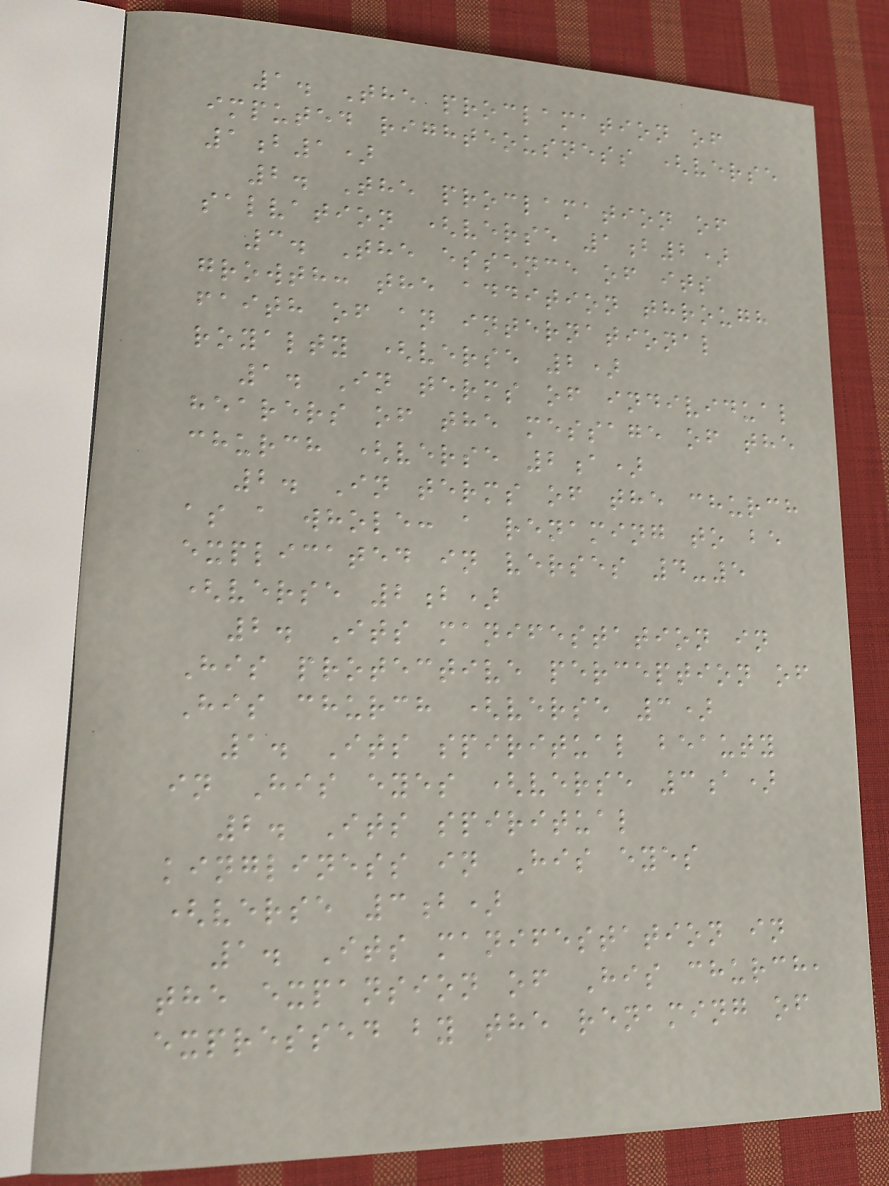1. The proclamation of
imputed righteousness (verse
1b1)
2. The proclamation of
salvation (verse 1b2)
3. The essence of its
growth: the addition through
faith of an international
royalty (verse 2)
1. In terms of individual
hearers of the message of the
church (verse 2a)
2. In terms of the church
as a whole: a renaming to be
explicated in verses 4-5
(verse 2b)
2. Its manifestation in
His protective perception of
His church (verse 3)
1. Its spiritual beauty
in His eyes (verse 3a)
2. Its spiritual
kingliness in His eyes
(verse 3b)
1. Its manifestation in
the expansion of His church,
expressed by the renaming of
